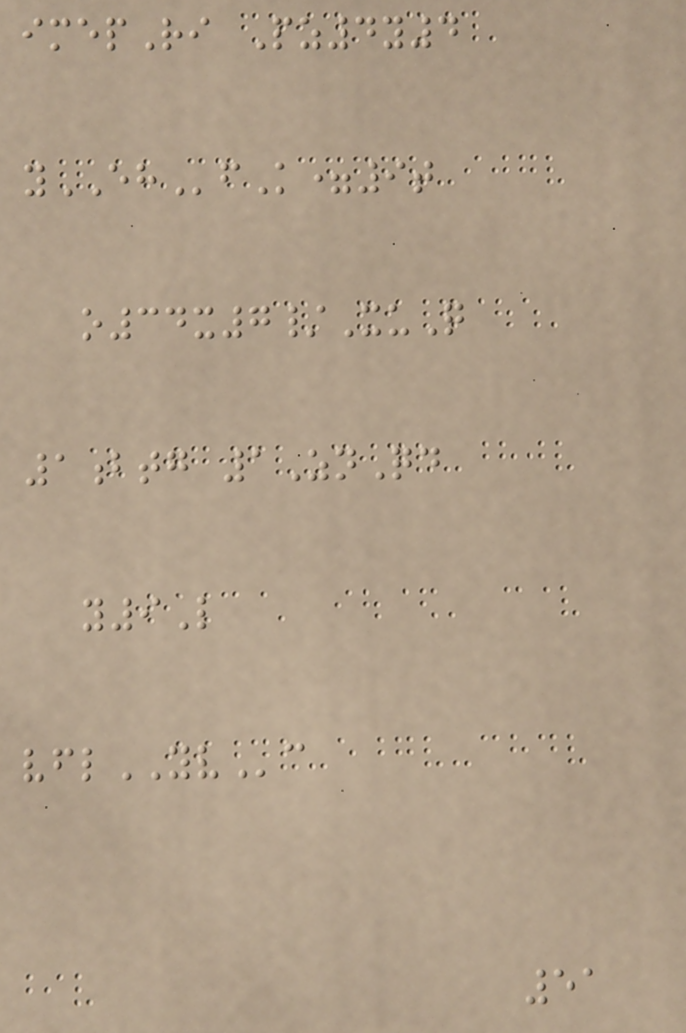imepRi Pz4y4
yEHfK=9t
o34x7/XuQ
1btg 1ZnQd
y9L
vflYVc
51
